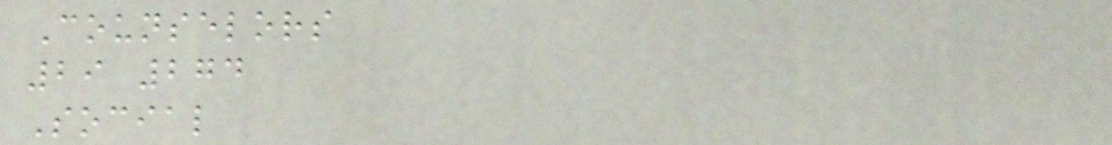Counselors
29 274
Social
